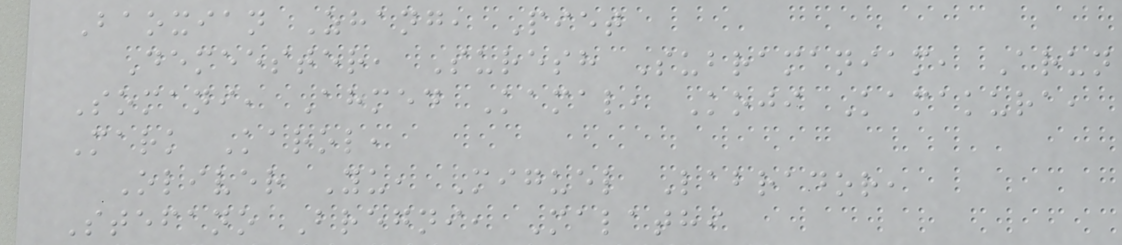Baoxian Zhang, Piet
Demeester, Suresh Subramaniam, Arun
Somani, Ahmed Kamal, Koji Kamakura,
Mark Karol,
Oliver Yu, Miguel Labrador,
Stefano Bregni, Malathi
